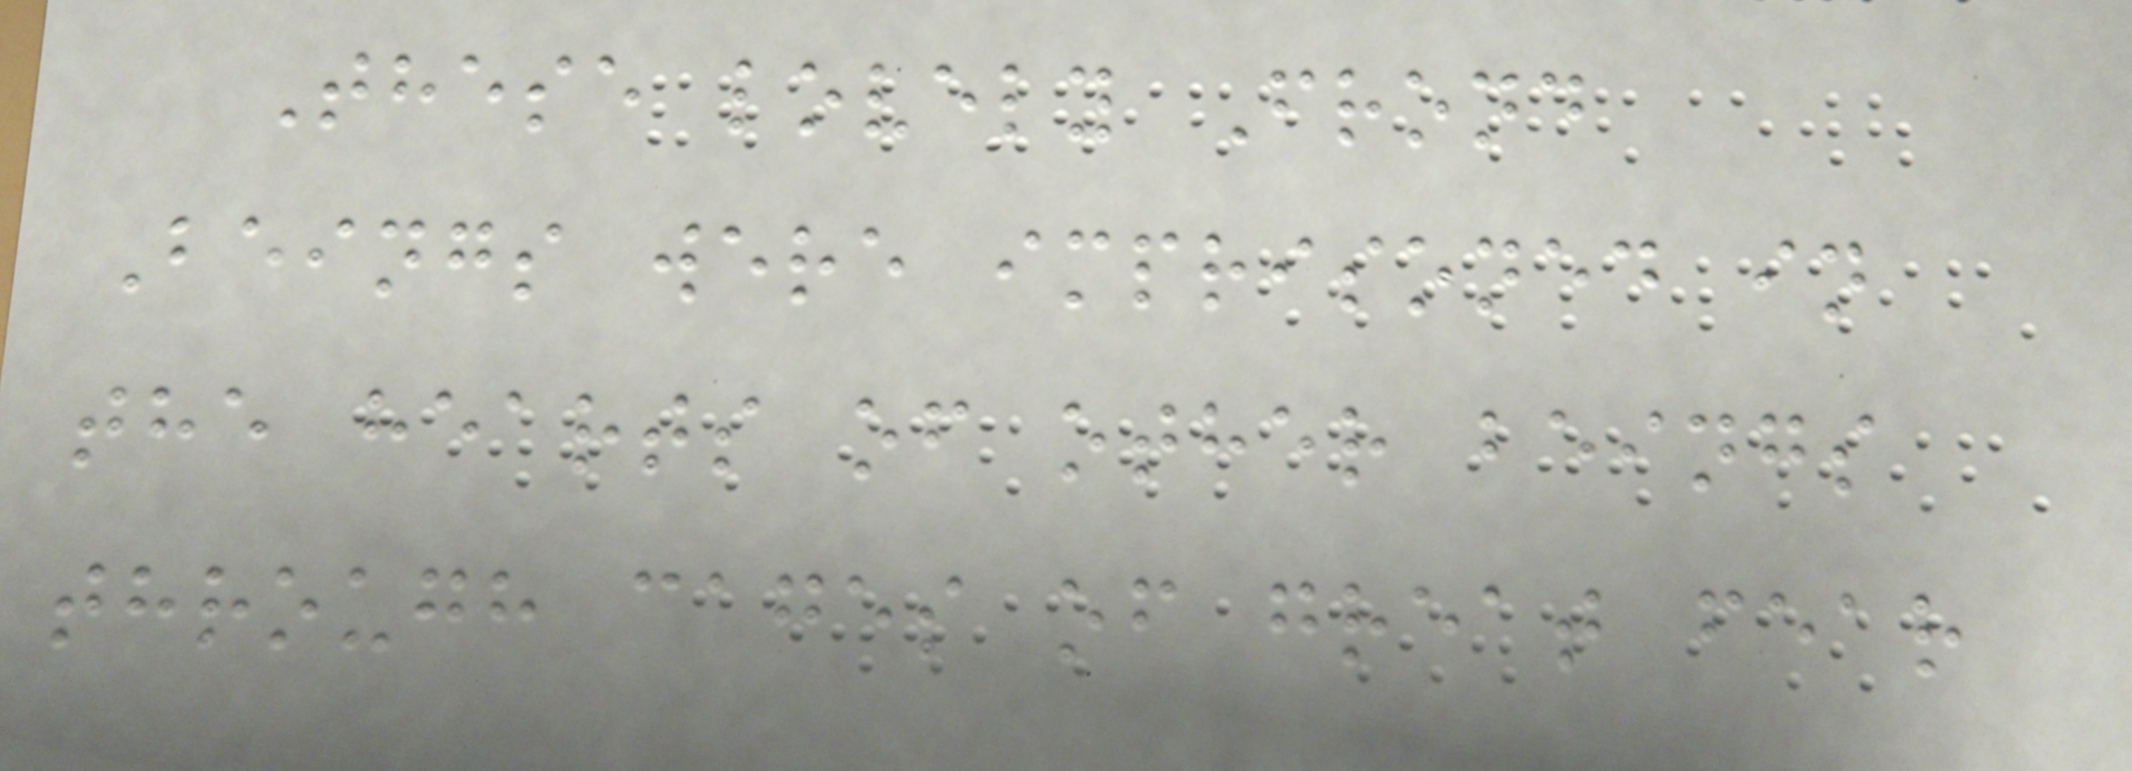These lovely Frond
Beings were imprisoned in
the hearts of other beings
through cages of great fear
